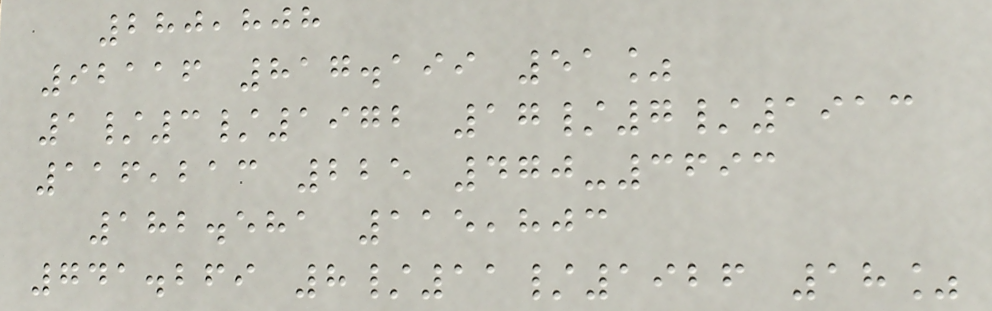280,808
92116 817.199 51%
1/3/1972 17/7/1913
116,213 225 470-3693
182.581 115,803
741.269 8/11/1926 18%
